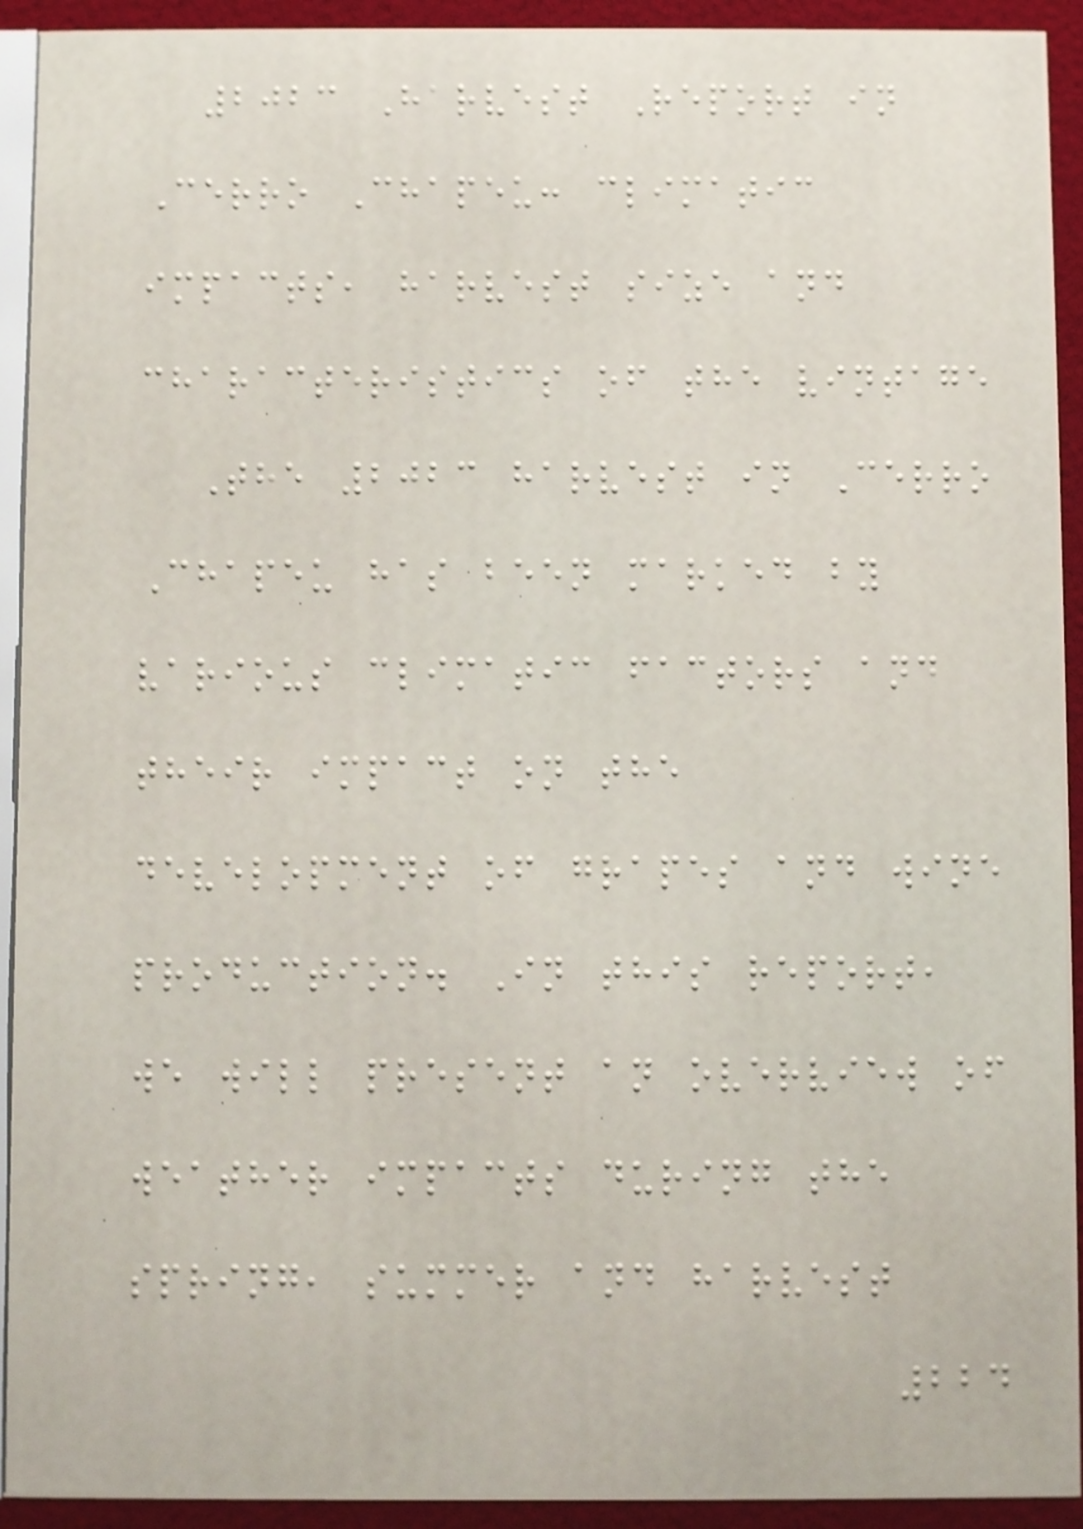2023 Harvest Report in
Cerro Chapeu: climatic
impacts, harvest size and
characteristics of the vintage
The 2023 harvest in Cerro
Chapeu has been marked by
various climatic factors and
their impact on the
development of grapes and wine
production. In this report,
we will present an overview of
weather impacts during the
spring, summer and harvest
224
